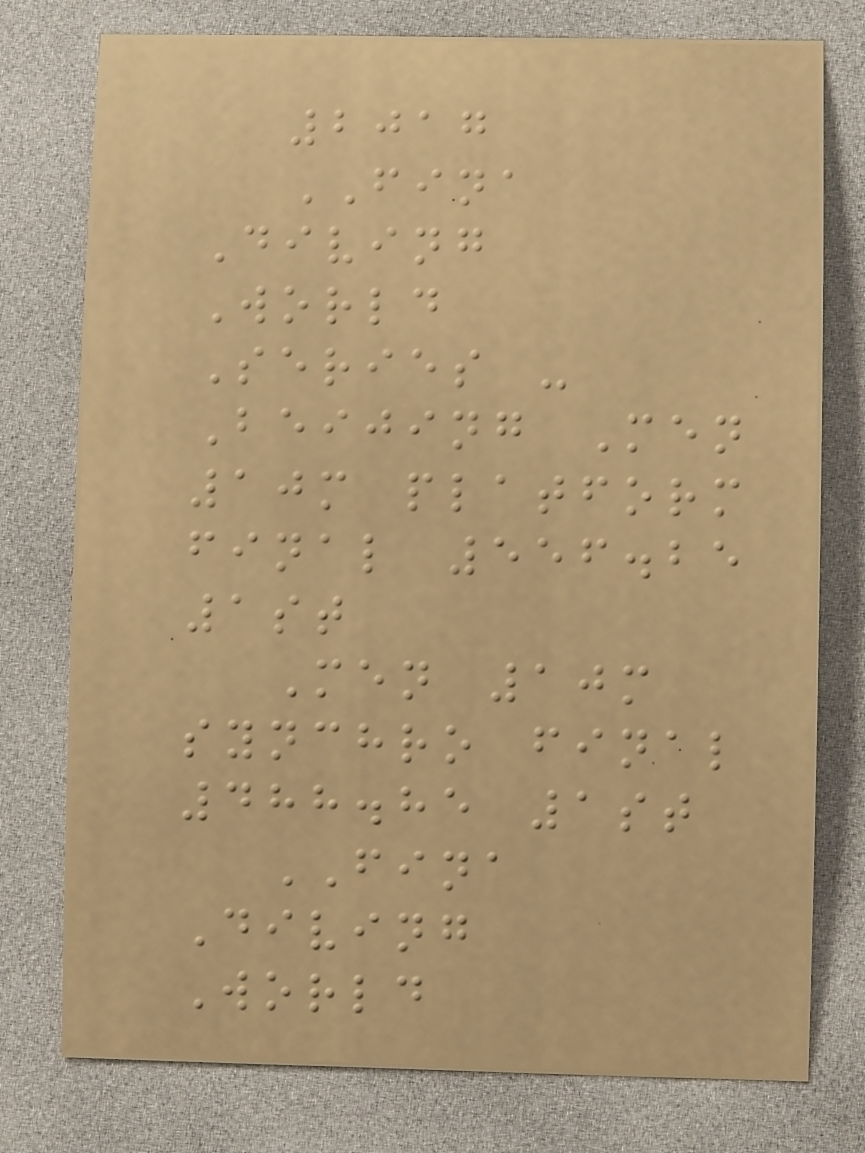2017
FINA
Diving
World
Series -
Beijing Men
10m platform
final 556.25
1st
Men 10m
synchro final
488.85 1st
FINA
Diving
World
